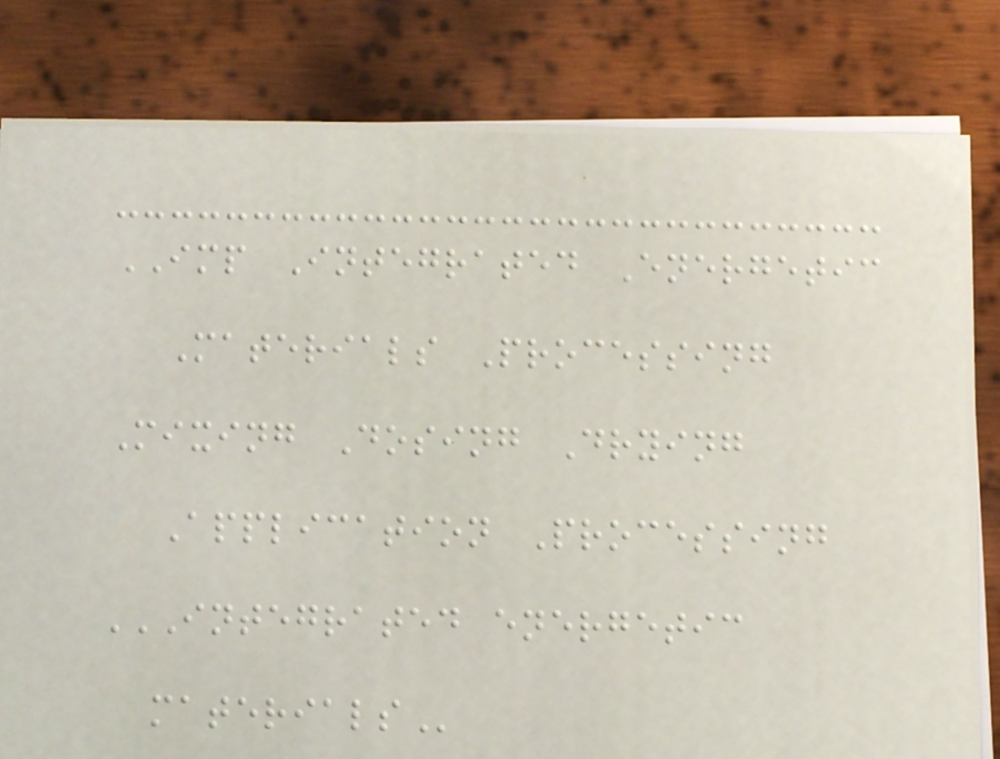IMP Integrated Energetic
Materials Processing
Mixing Dosing Drying
Application Processing
INTEGRATED ENERGETIC
MATERIALS
